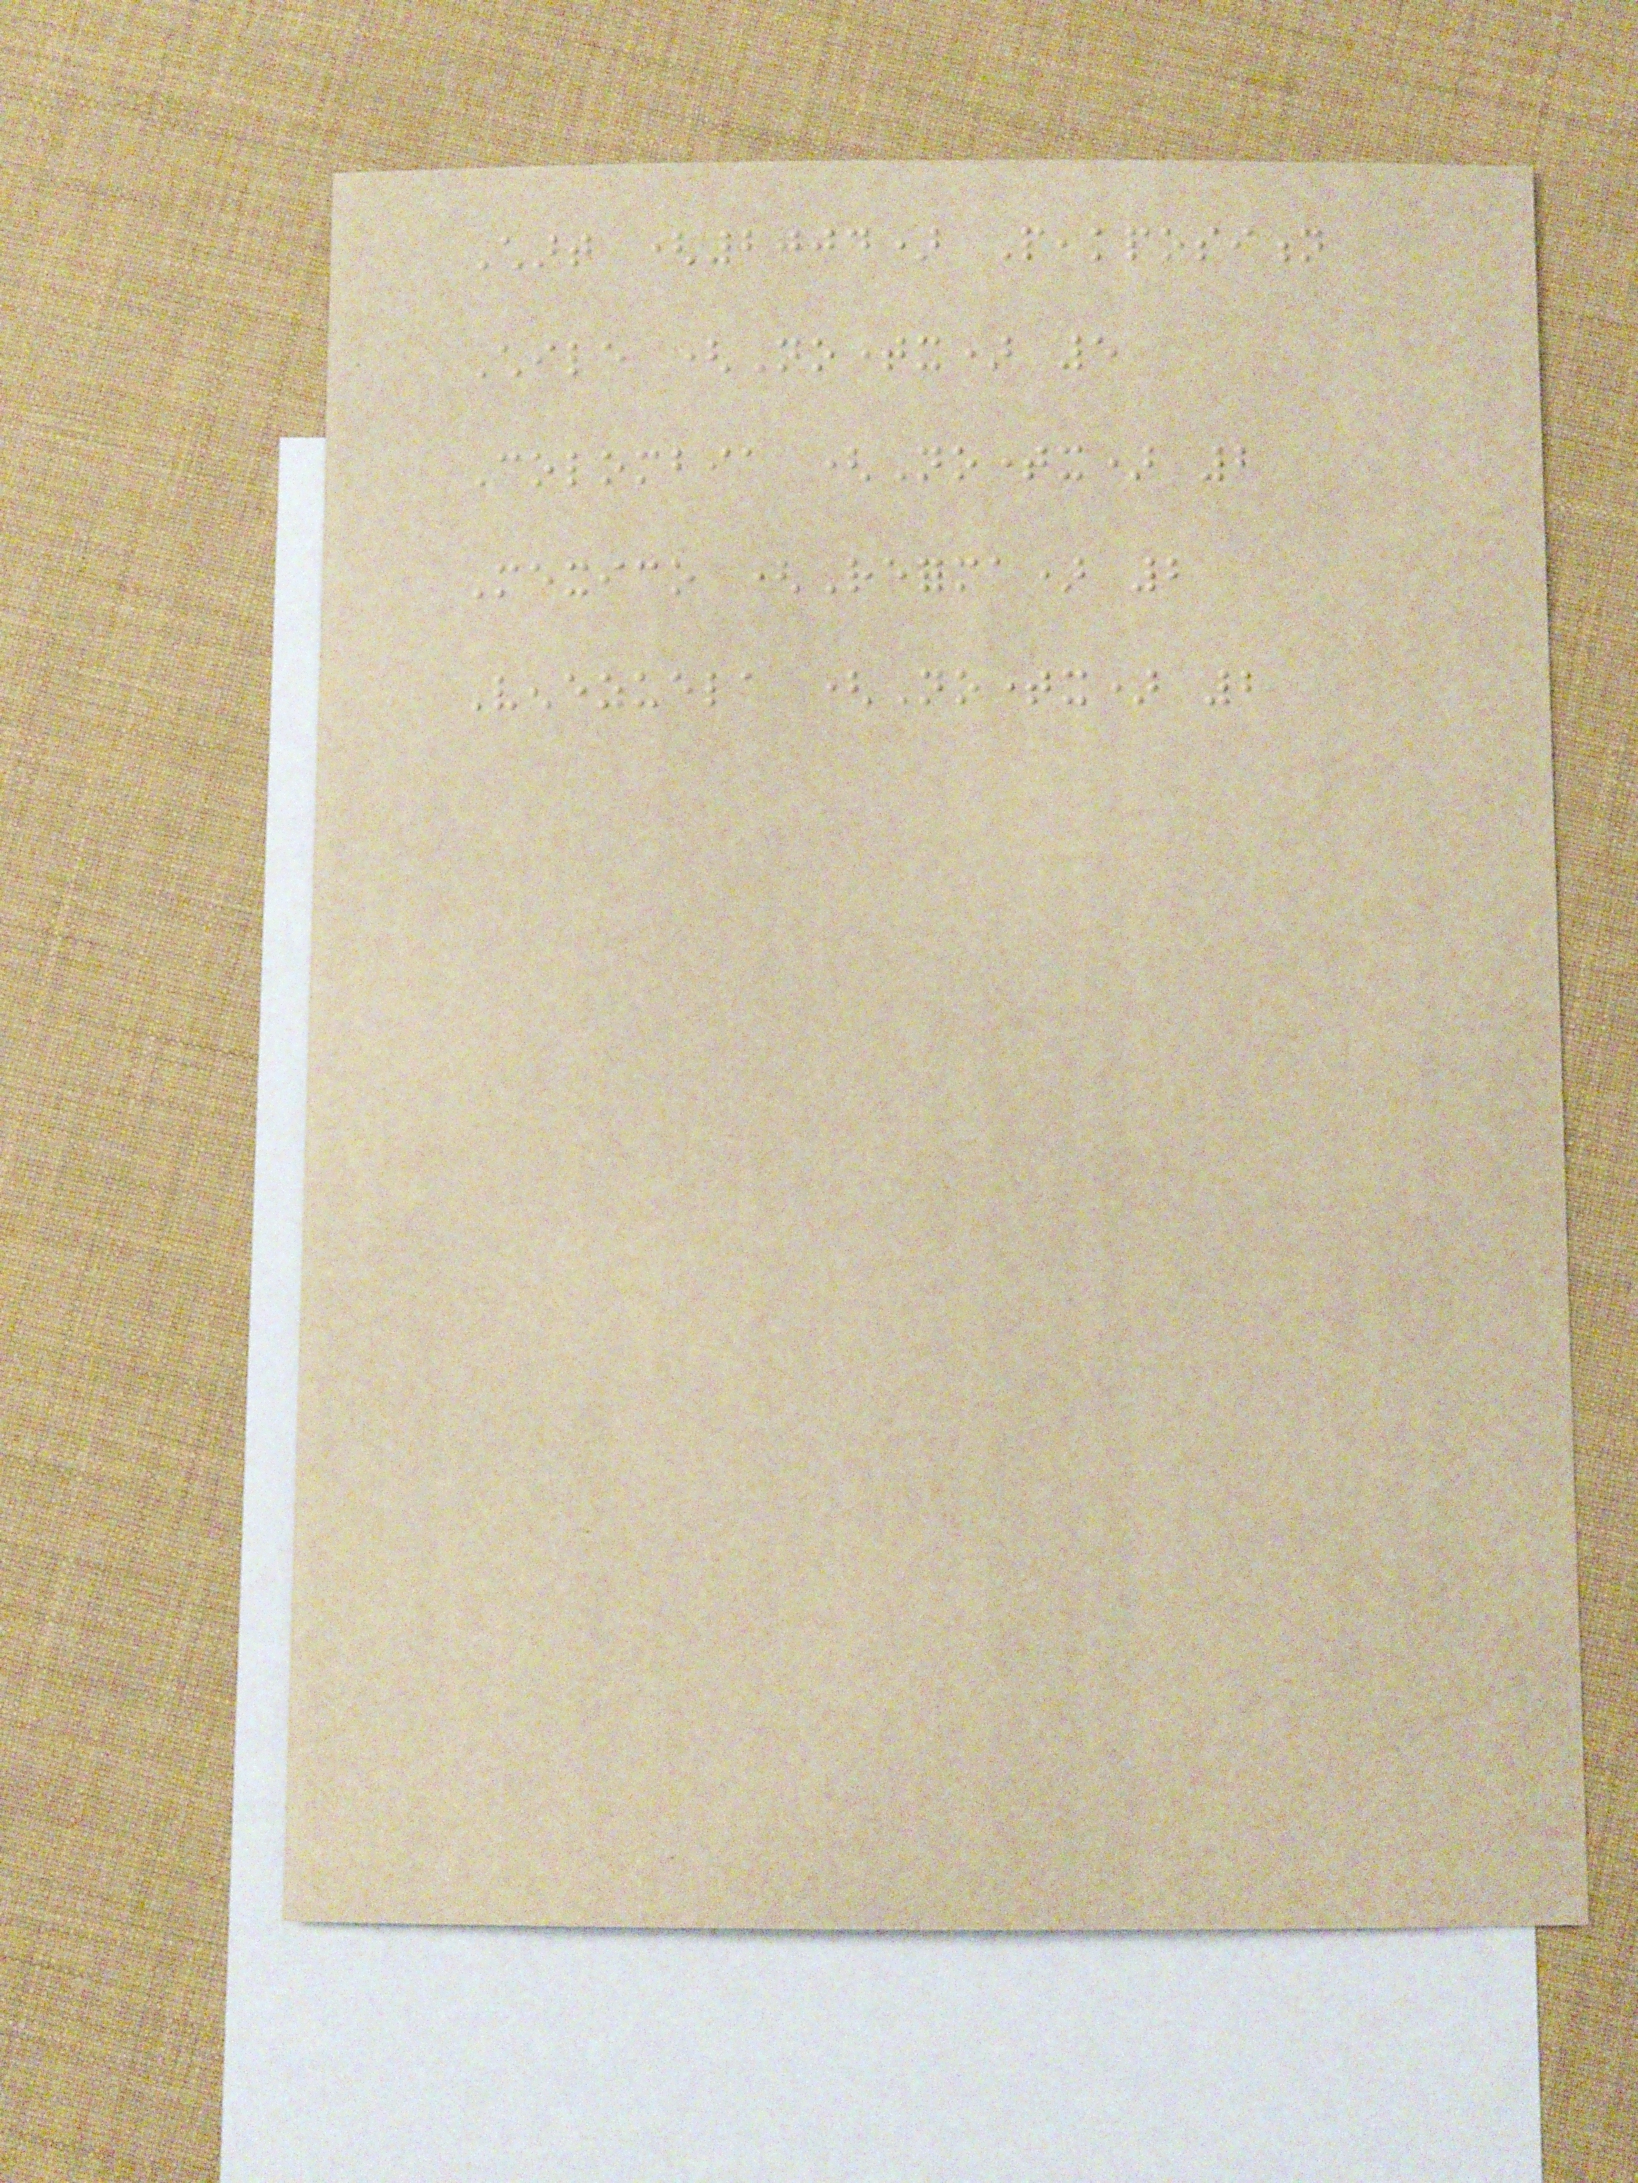Chart (2004) Peakposition
Chile (Notimex) 5
Colombia (Notimex) 2
Mexico (Reforma) 2
Venezuela (Notimex) 2
